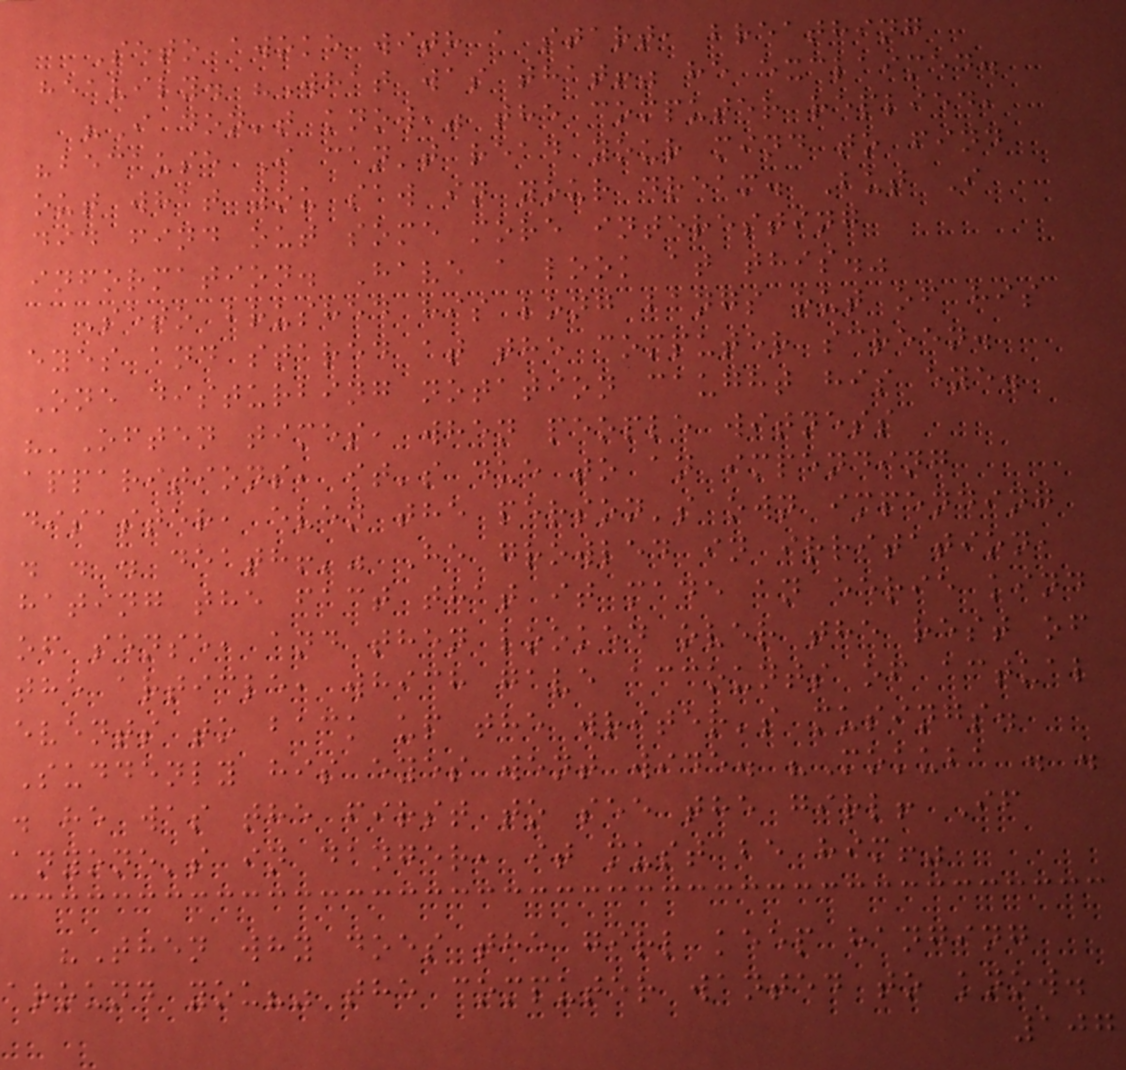Seto awoke with a start, breathing
heavily. "What was that!" he exclaimed.
"I don't know," the computer replied,
"because I can't read your mind to find
out what you saw in your dream. But I
did find out some more interesting
information. Have a look at this."
Seto brushed his long bangs out of his
eyes and stared at the computer screen.
One disturbing notation caught his eye.
"'Often times, when people witness
apparitions, it's due to an impending
disaster, even the person's own impending
. . . death!'" He growled in irritation,
hating the fact that it made an eerie kind
of sense, and then looked over the rest of
the article, which gave accounts of actual
events to back up the writer's musings.
Suddenly his eyes went wide. "Mokuba . .
. he was the first to see the girl! If
anyone's in danger, it must be him!"
"Then why does the girl keep hanging
around you?" the computer wanted to know.
107
